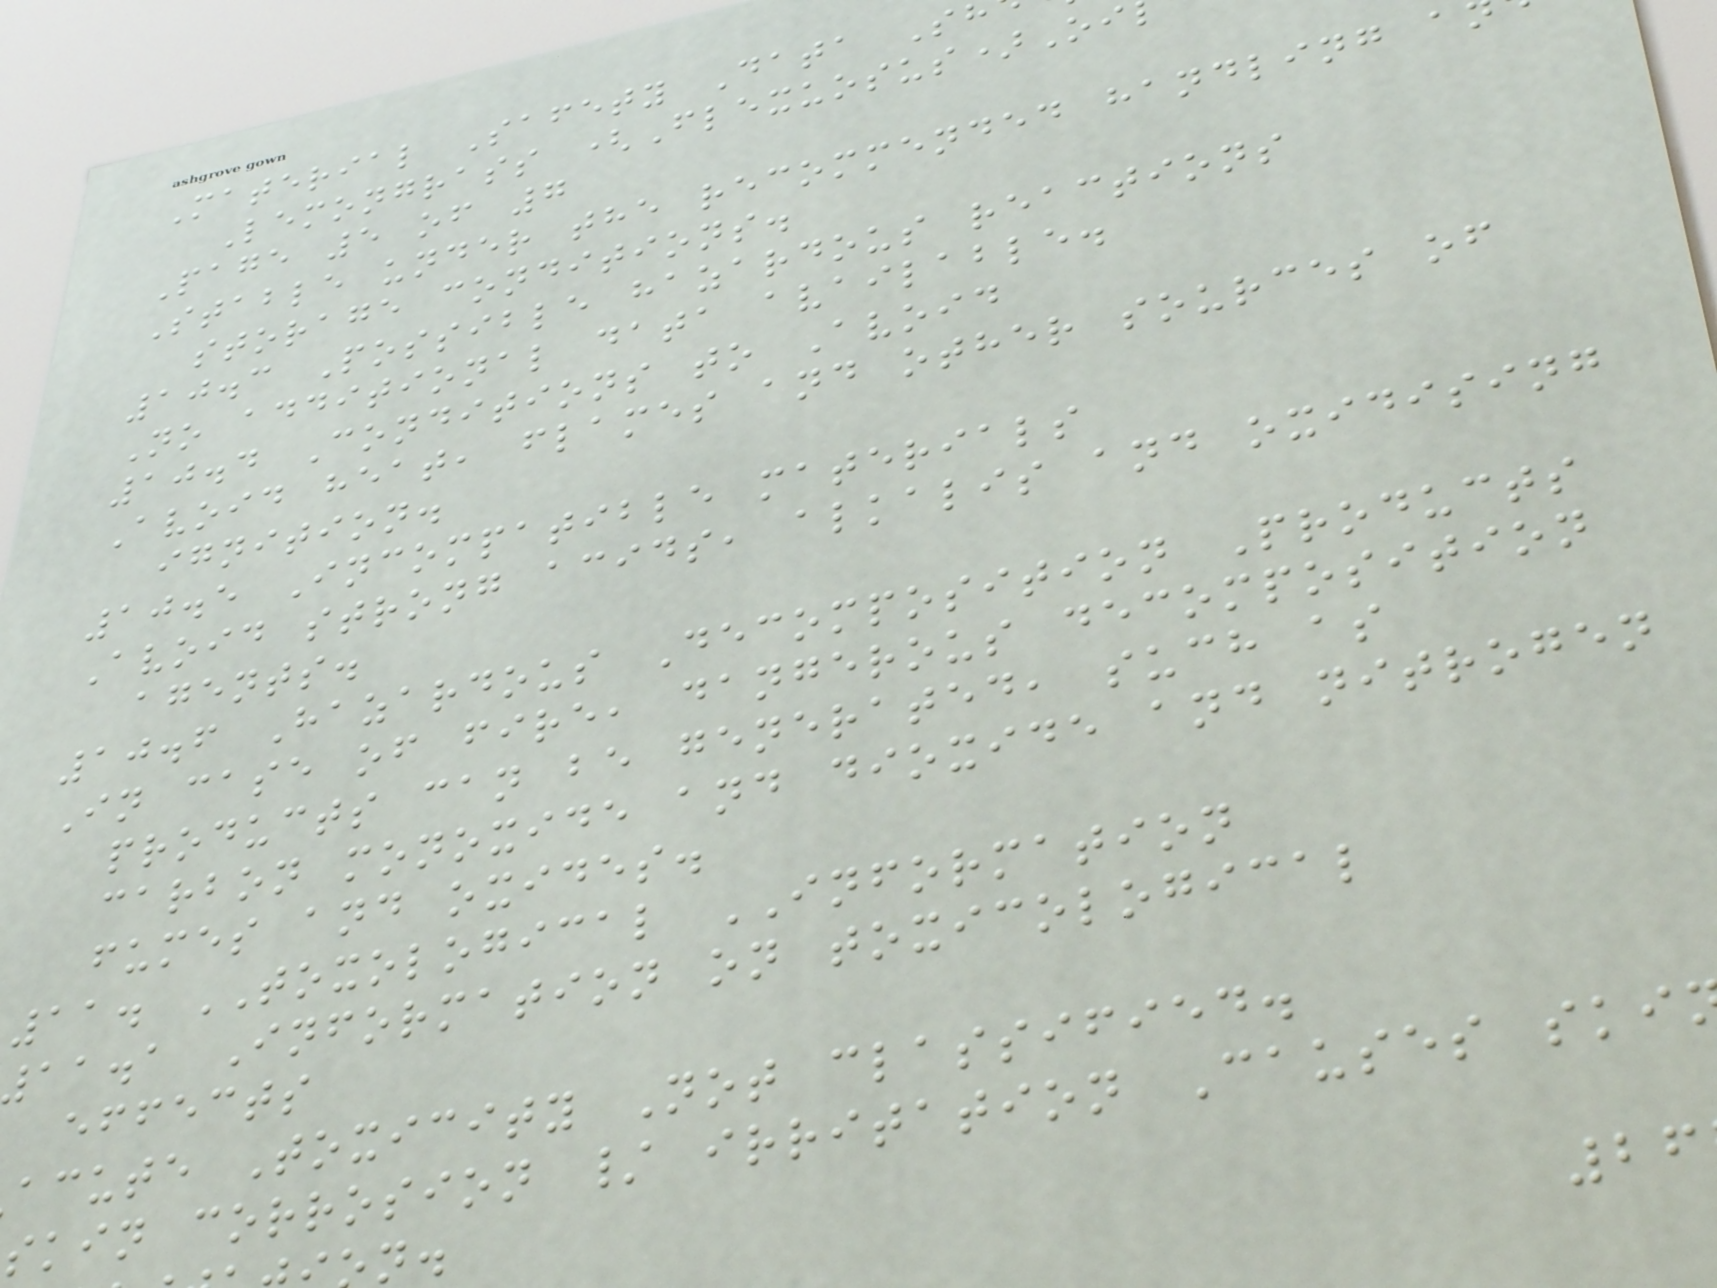Material Safety Data S
Lemongrass (Flexuosus)Oi
Page 5 of 7
Stable under the recommended handling a
storage conditions.
10.3 Possible hazardous reactions
No additional data available.
10.4 Conditions to Avoid
Avoid heat, flames and other sources of
ignition.
10.5 Incompatible materials
Avoid strong acids, alkalis and oxidising
agents.
10.6 Hazardous Decomposition Products
In case of fire, dangerous decomposition
products can be generated, such as
carbon monoxide and dioxide and nitrogen
fumes and oxides.
11. TOXOLOGICAL INFORMATION
aa.a Information on toxicological
effects
acute Toxicity Not classified.
skin corrosion / irritation Causes ski
